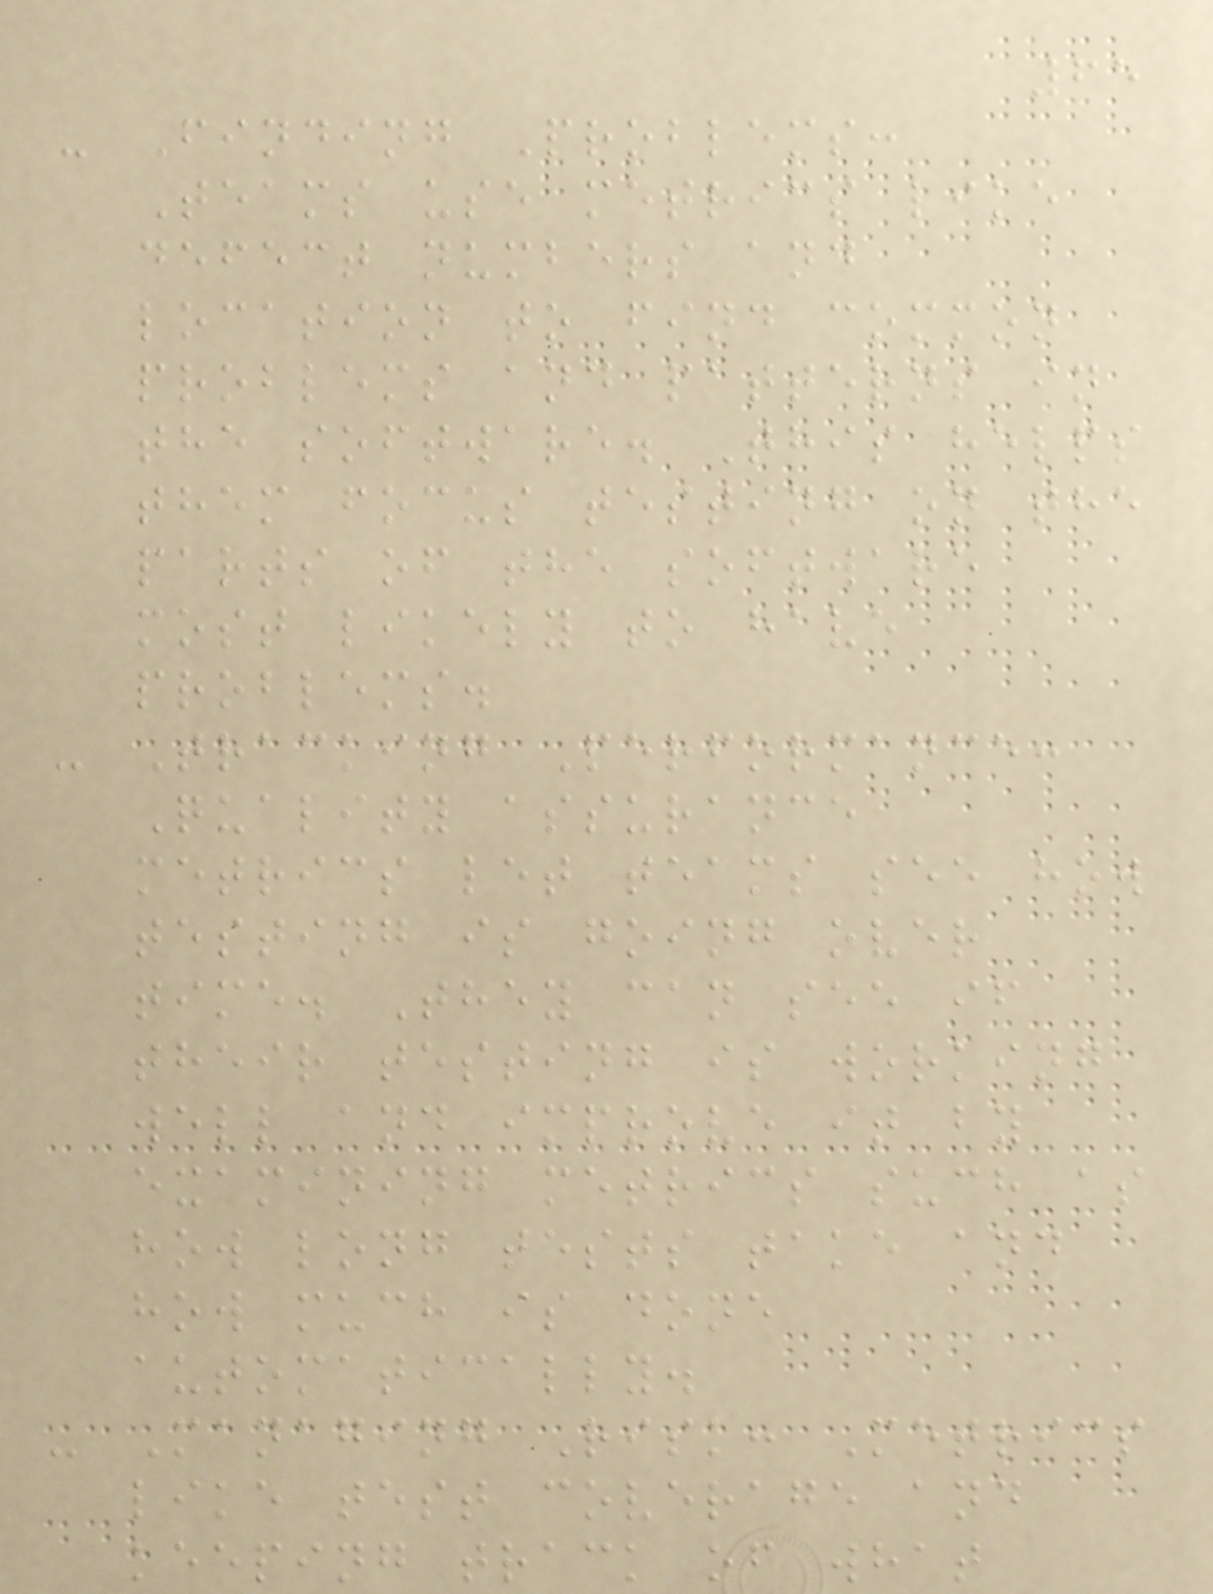65
- Finding Problems:
Teams use metrics like
defect numbers and
location to find common
problems and patterns in
the software. This helps
them focus testing on the
parts of the software
most likely to have
problems.
- Tracking Performance:
Quality assurance
metrics let teams see how
testing is going over
time. They can see if
their testing is working
well and improve it by
examining metrics such as
how long tests take and
how much is done
automatically.
- Managing Risk: Metrics
like test coverage and
keeping track of what
